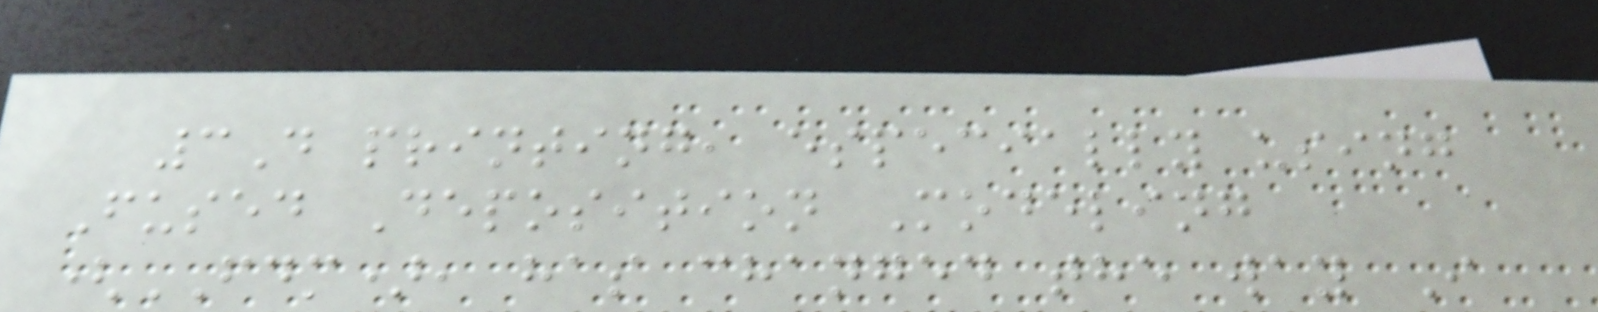3D printing, especially using
Fused Deposition Modeling
(FDM), has changed the way I
